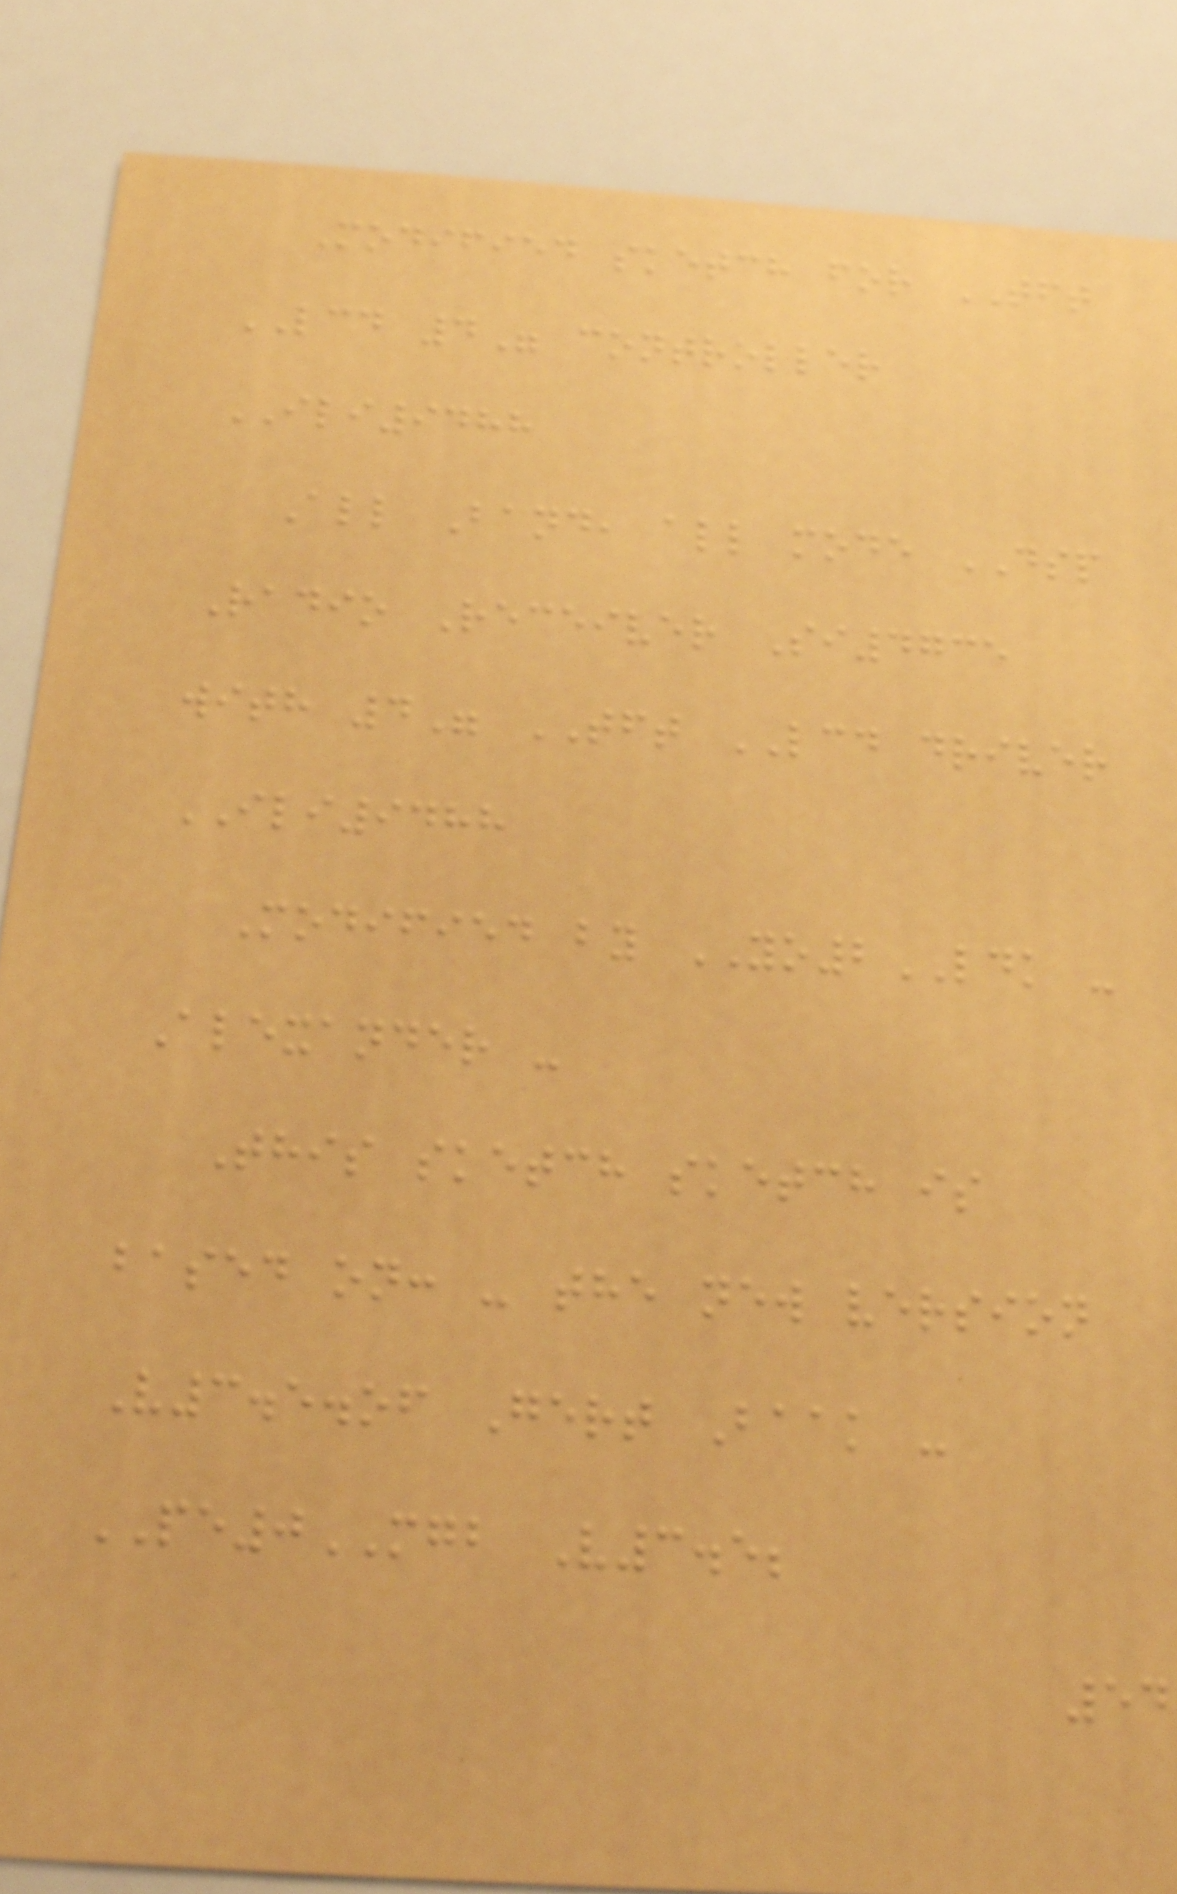Modified sketch for TFT
LCD 4" controller
ILI9488
All Band, all mode DSP
Radio Receiver Si4735
with 4" TFT LCD driver
ILI9488
Modified by YO2LDK -
Alexander -
This sketch sketch is
based on: - the new version
V3.5.of Gert Baak -
PE0MGB V3.5;
54
